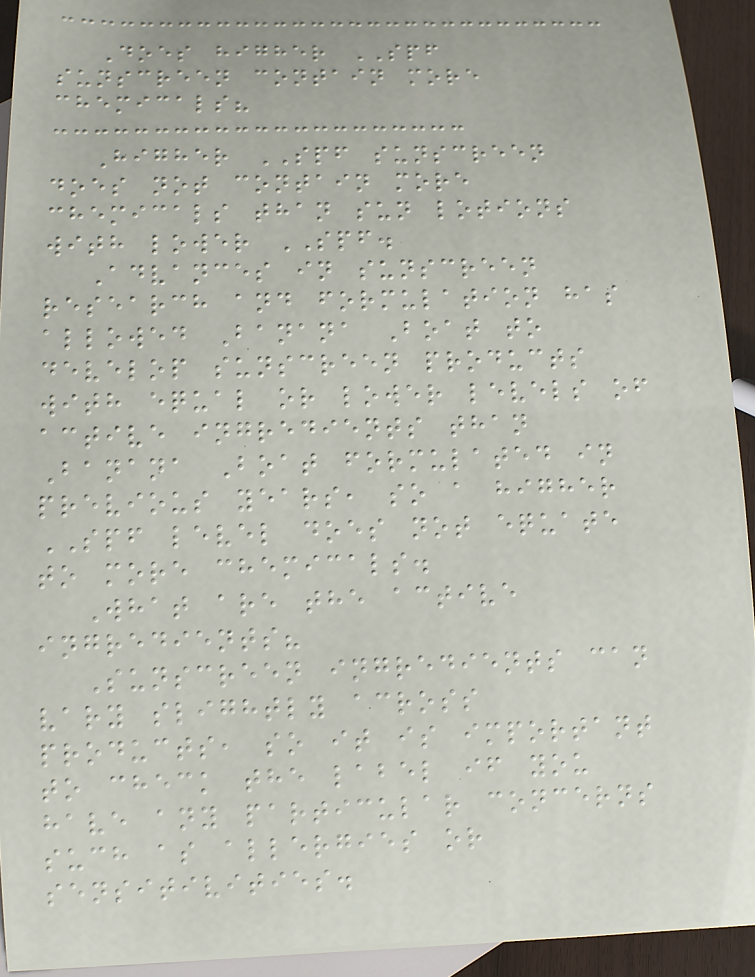Does higher SPF
sunscreen contain more
chemicals?
Higher SPF sunscreen
does not contain more
chemicals than sun lotions
with lower SPF.
Advances in sunscreen
research and formulation has
allowed Banana Boat to
develop sunscreen products
with equal or lower levels of
active ingredients than
Banana Boat formulated in
previous years, so a higher
SPF level does not equate
to more chemicals.
What are the active
ingredients?
Sunscreen ingredients can
vary slightly across
products, so it is important
to check the label if you
have any particular concerns
such as allergies or
sensitivities.
